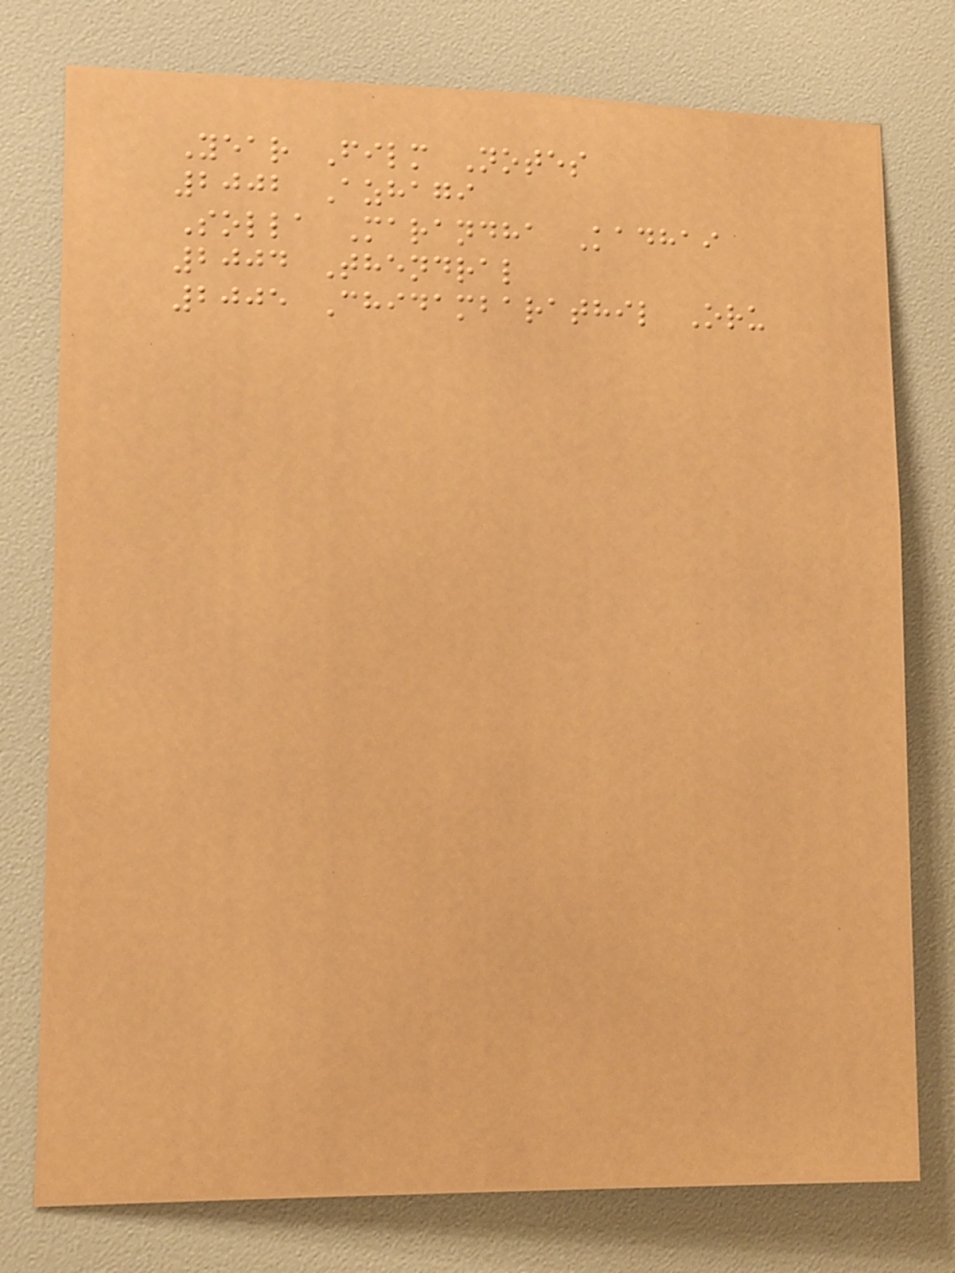Year Film Notes
2002 Azhagi
Solla Marandha Kadhai
2004 Thendral
2005 Chidambarathil Oru
